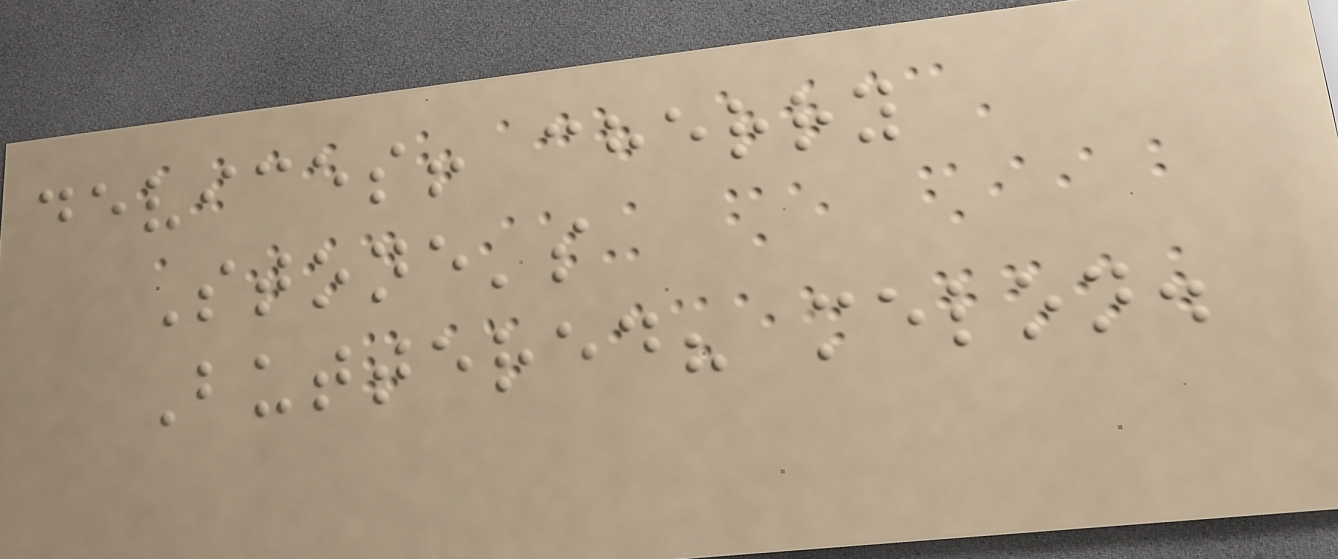devices! cherry
Stone's
Buttered? melon.
